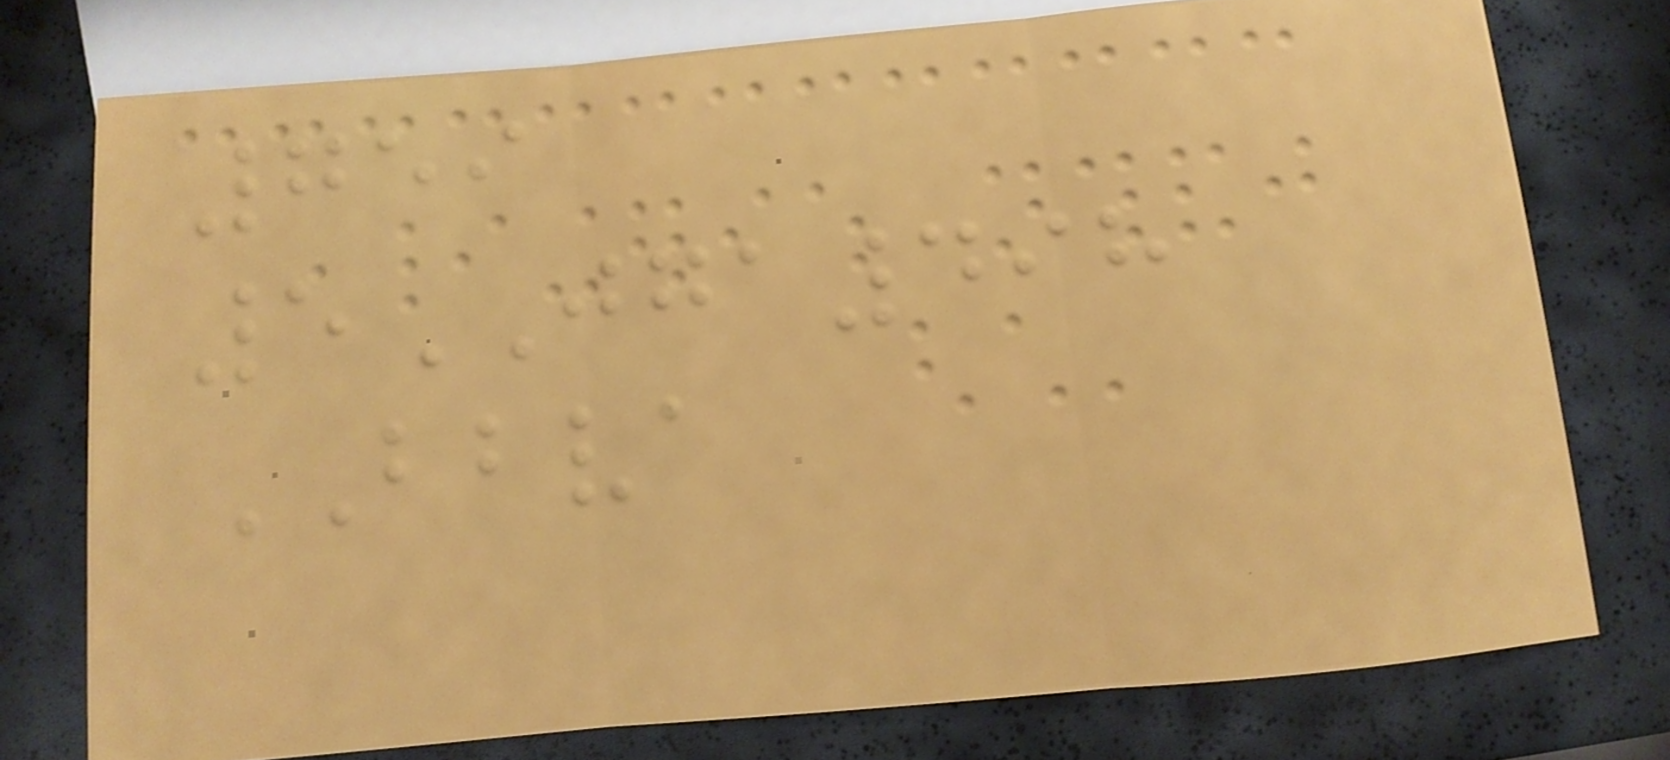759
5JGA498
BBVA
